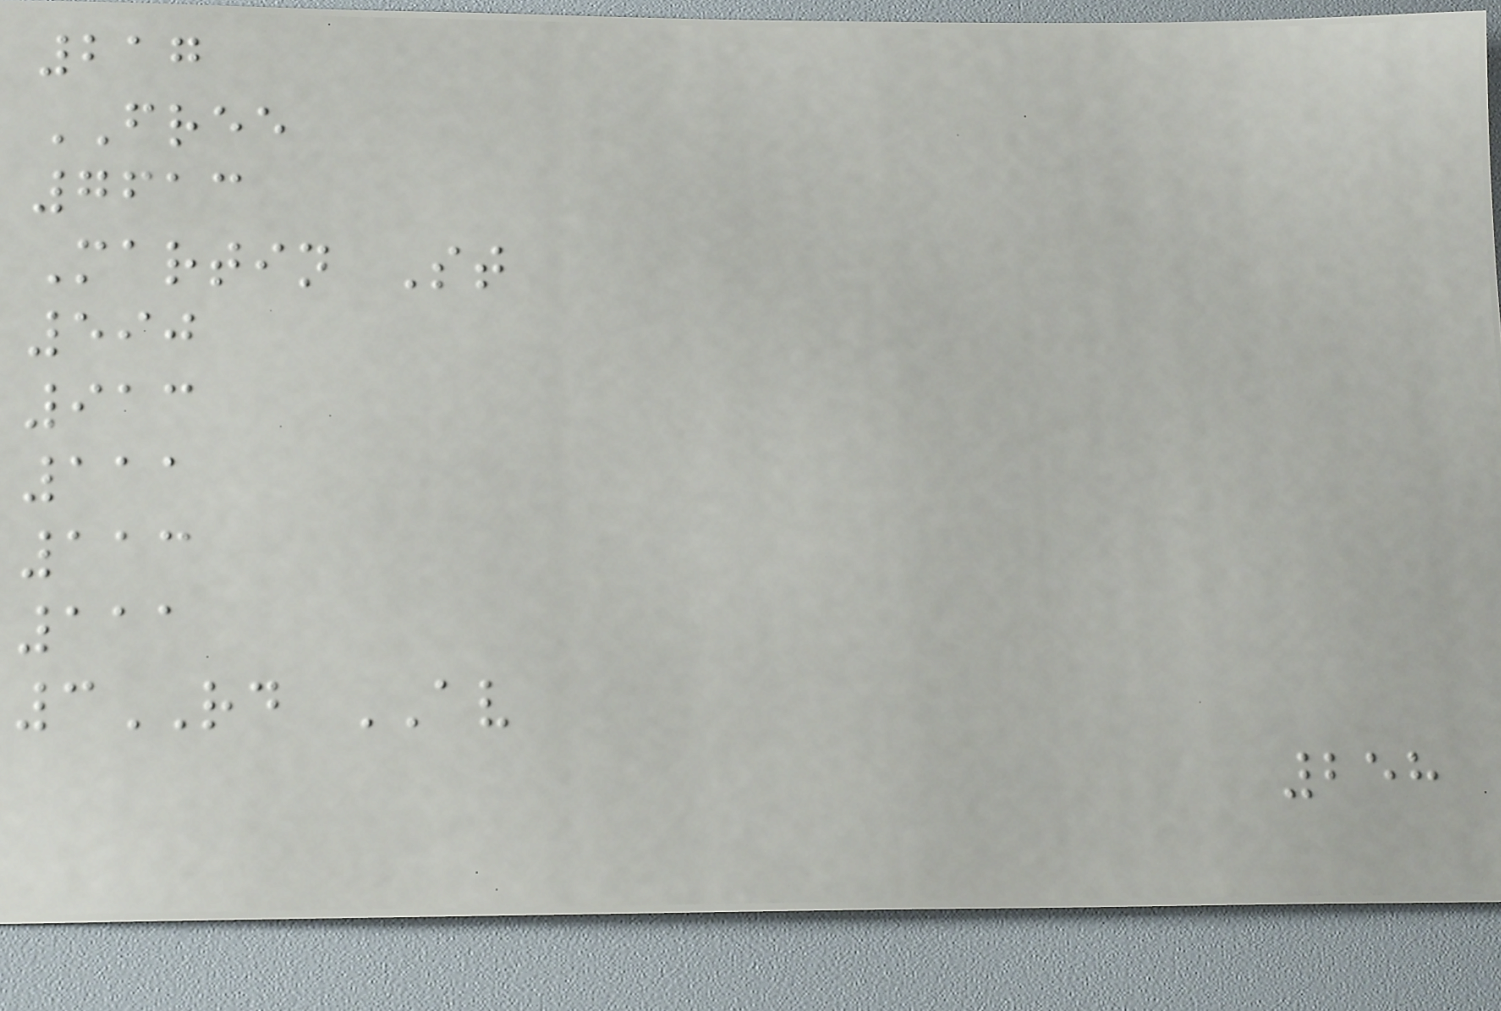217
FREE
7613
Martin St
590
913
111
113
111
3RD AV
258
